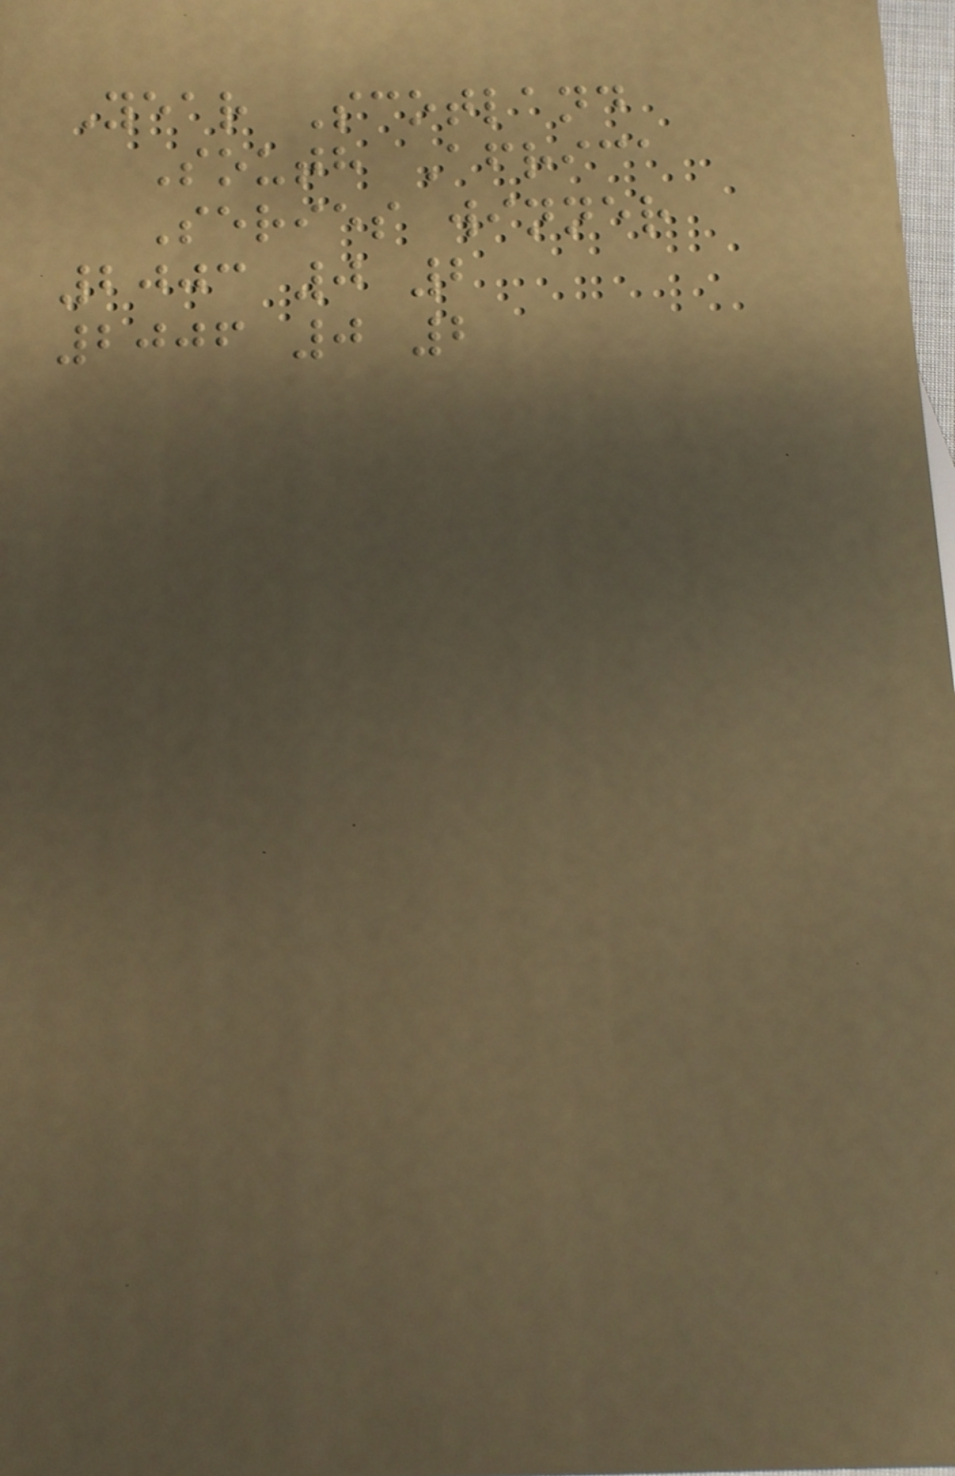Year Scotland
South Africa
Series winner
2003 0 2
2006 0 2
